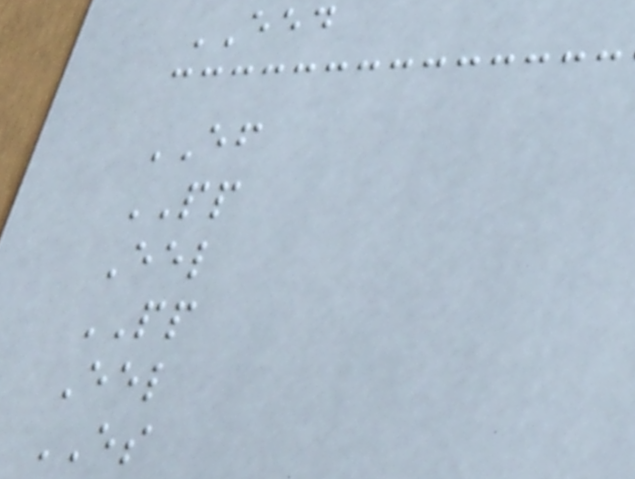EED
EF
PP
Eel
PP
Eel
ES
